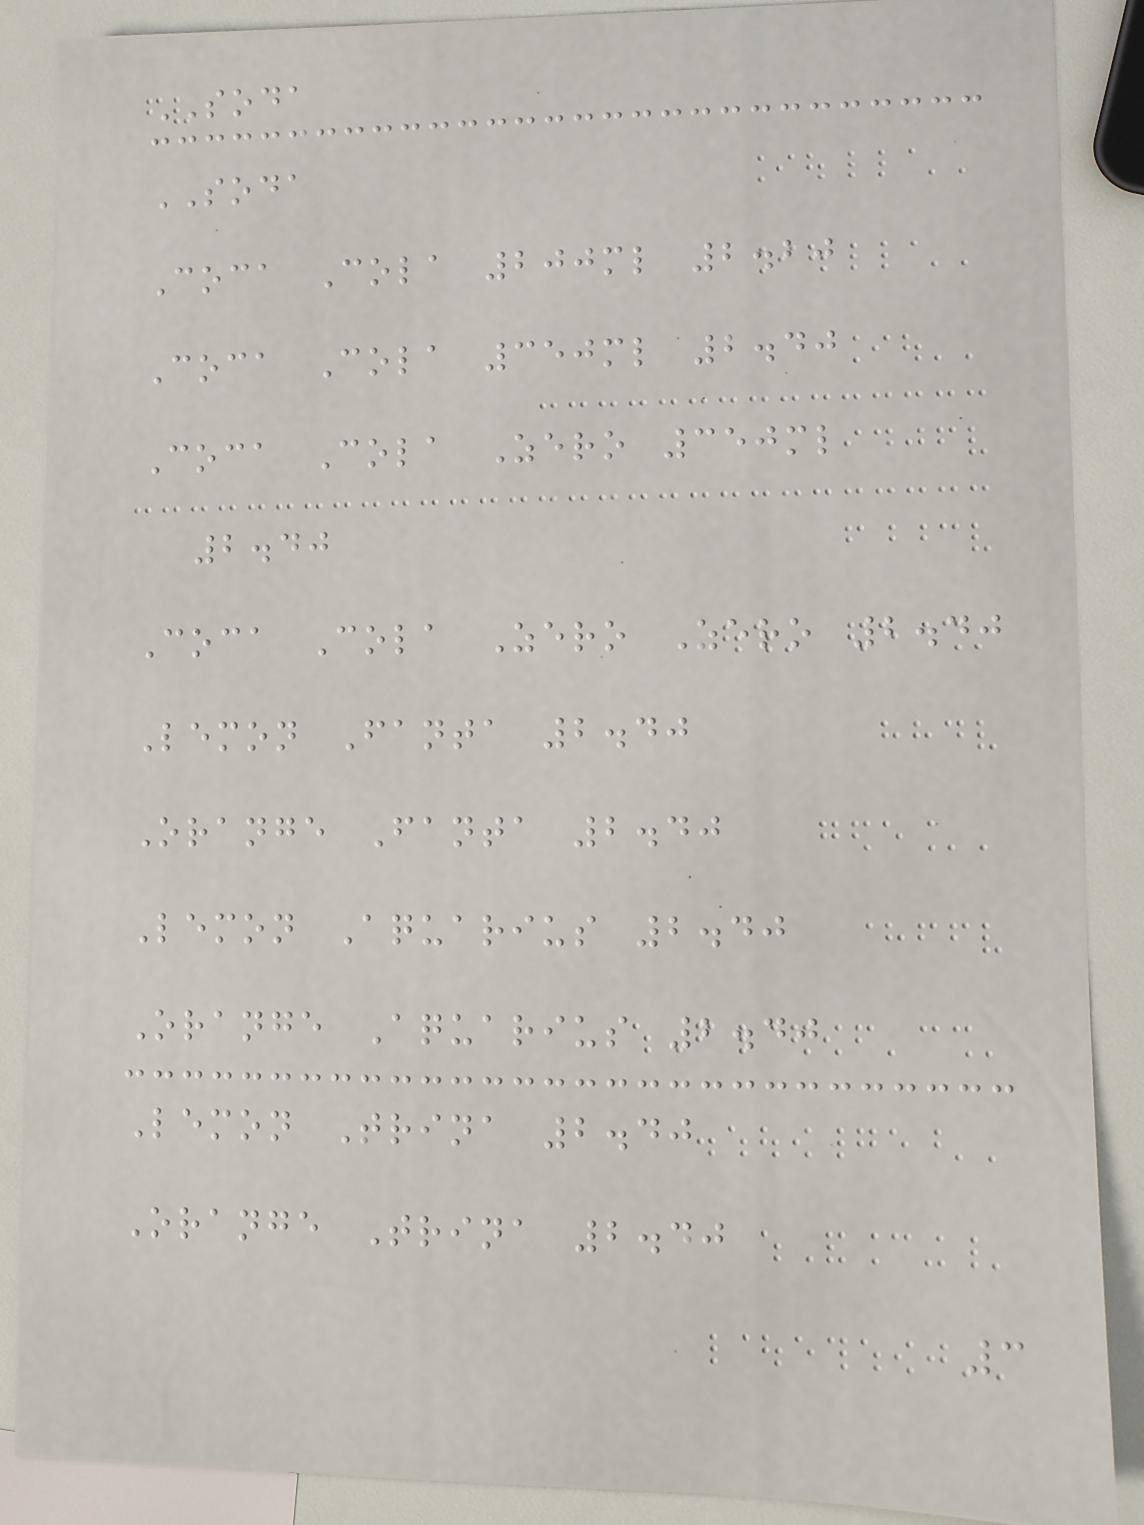SODA
SODA
Coca Cola 200ml 2.20
Coca Cola 350ml 2.40
Coca Cola Zero 350ml
2.40
Coca Cola Zero Zero 2.40
Lemon Fanta 2.40
Orange Fanta 2.40
Lemon Aquarius 2.40
Orange Aquarius 2.40
Lemon Trina 2.40
Orange Trina 2.40
3
